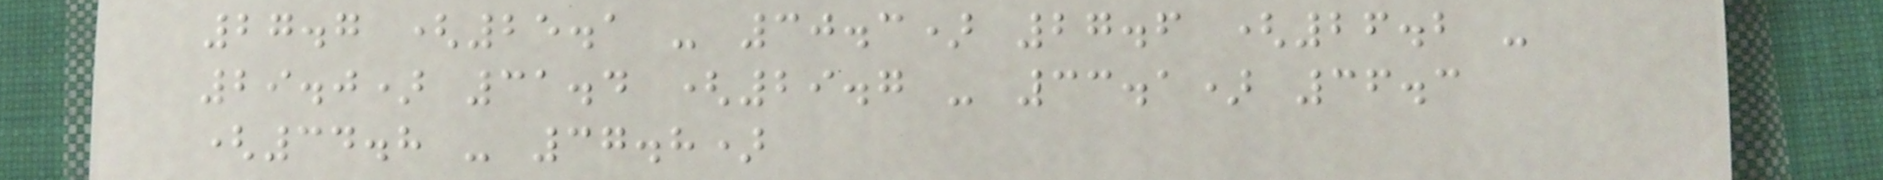27.7 (25.1 - 30.3) 27.6 (26.2 -
29.0) 31.4 (29.7 - 33.1) 36.3
(34.8 - 37.8)
